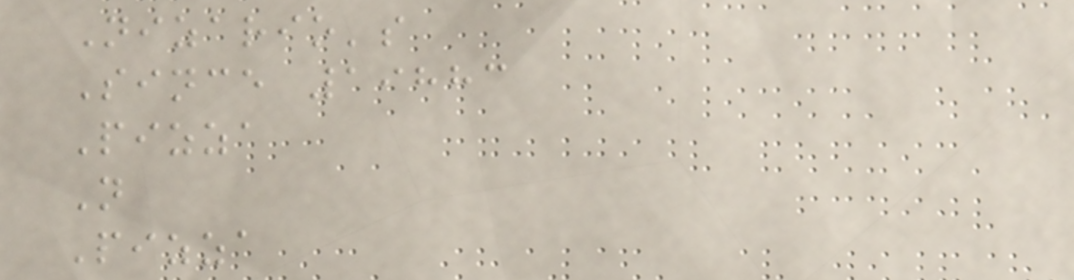Nizario's
Since 19883
Pizza
N
Pizza
